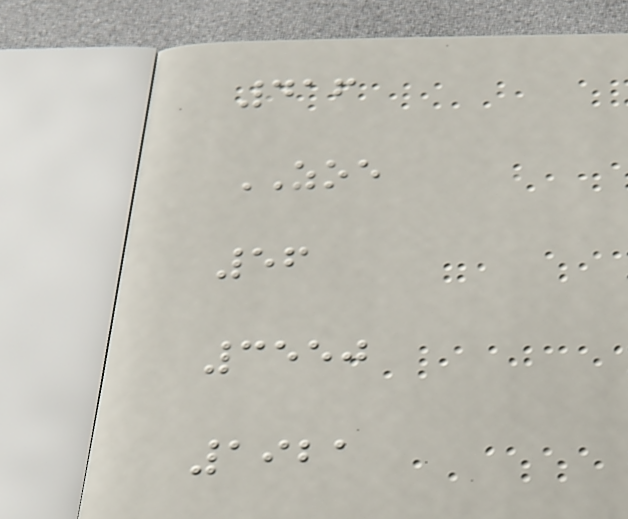416
ZOE
56
3550
1921
